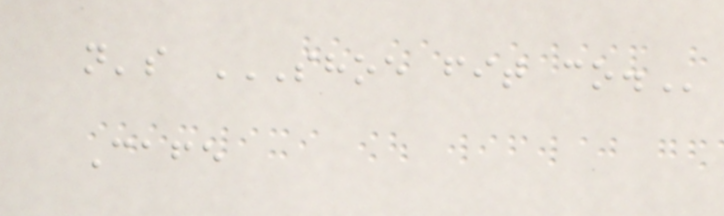n's SHOE FIT CO.
Cafe
